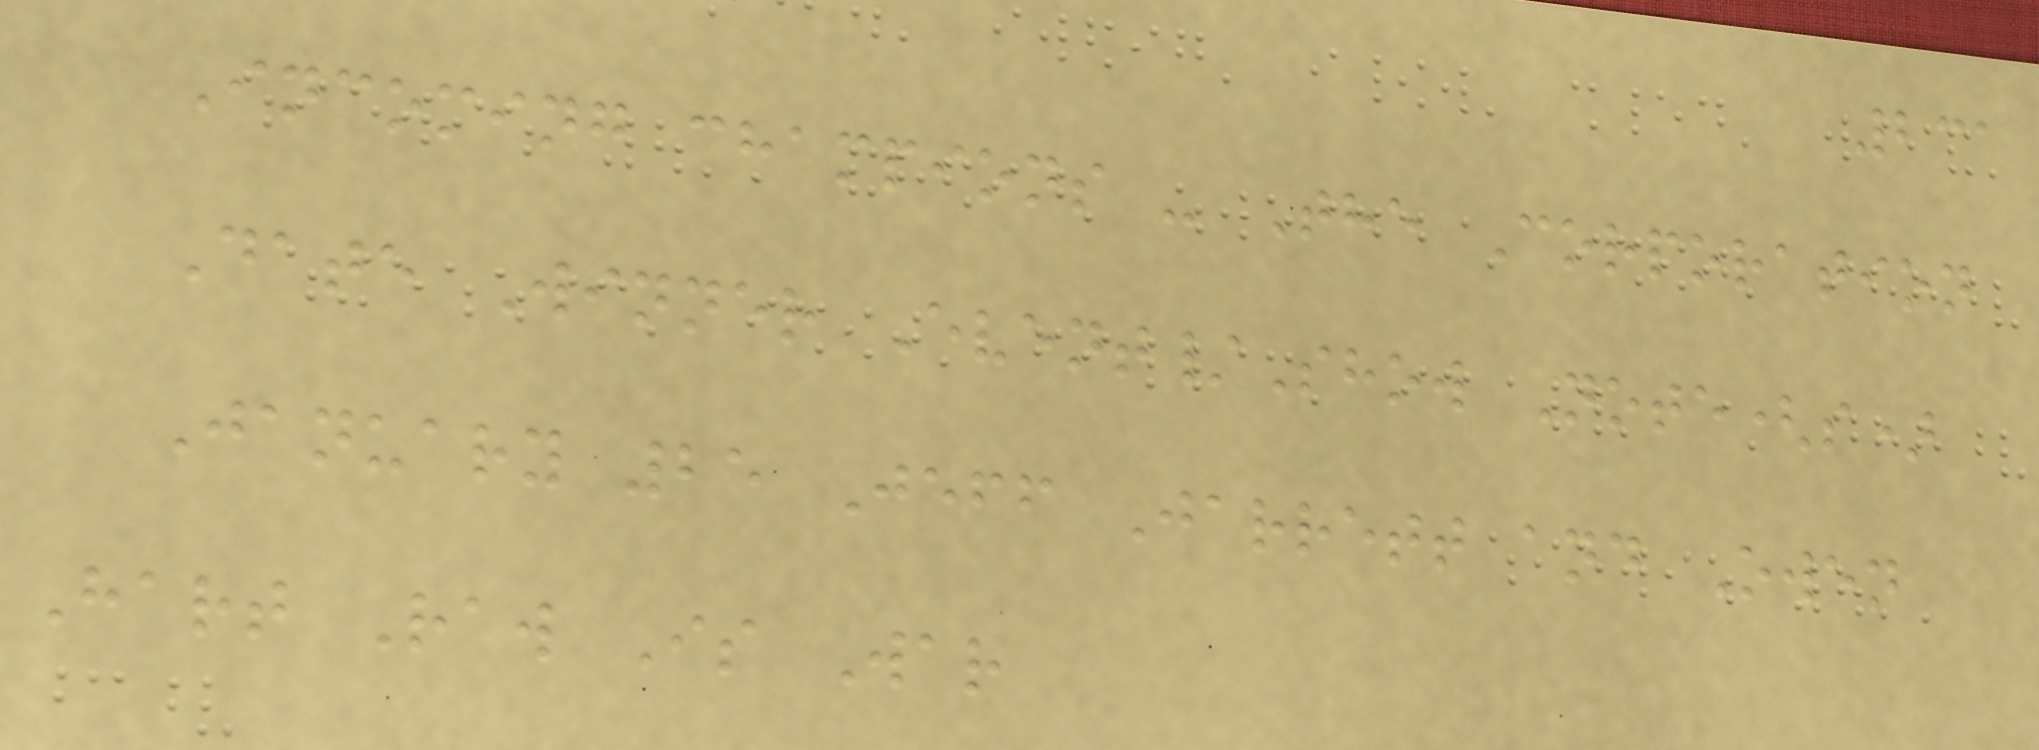231
Incoming champions - The Corporation
Date Winner Event/Show Note(s)
January 25 Jeff Jarrett and Owen
Hart Raw Is War
